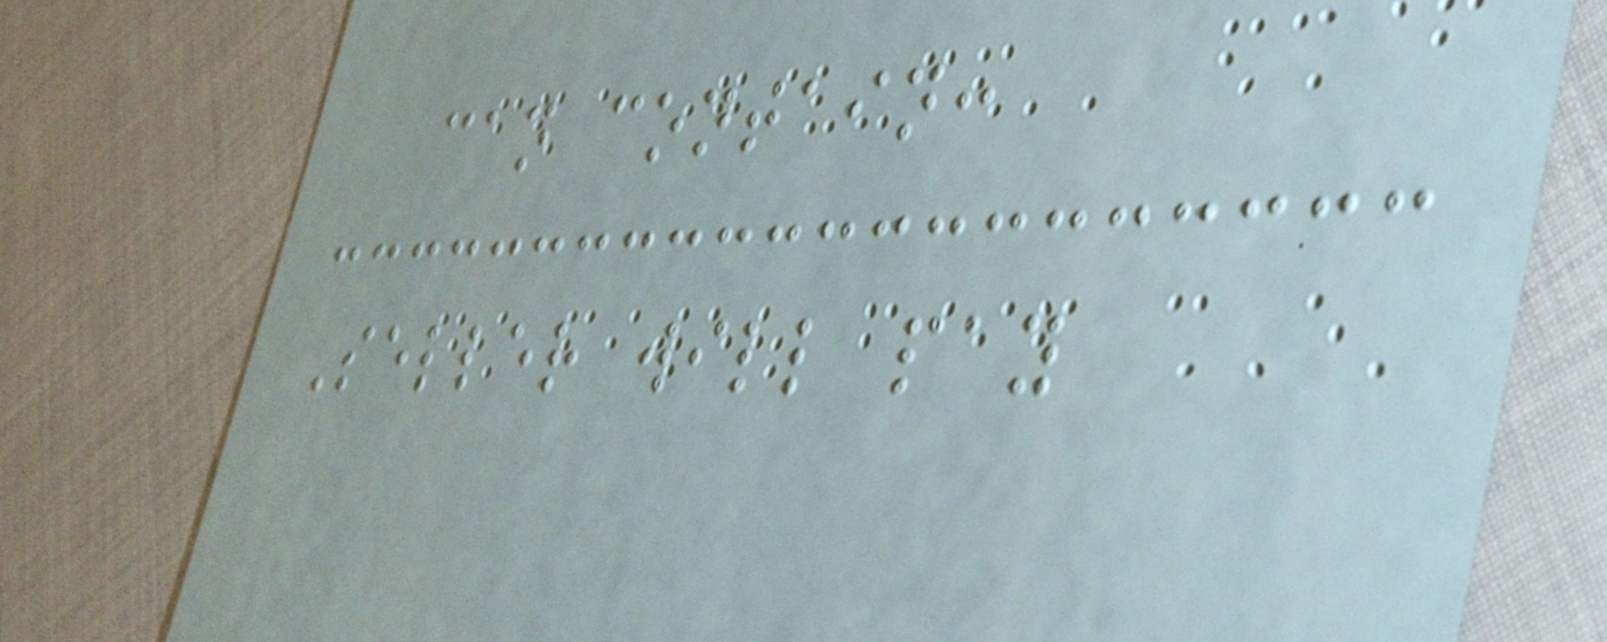can contain:
Seller will pay
